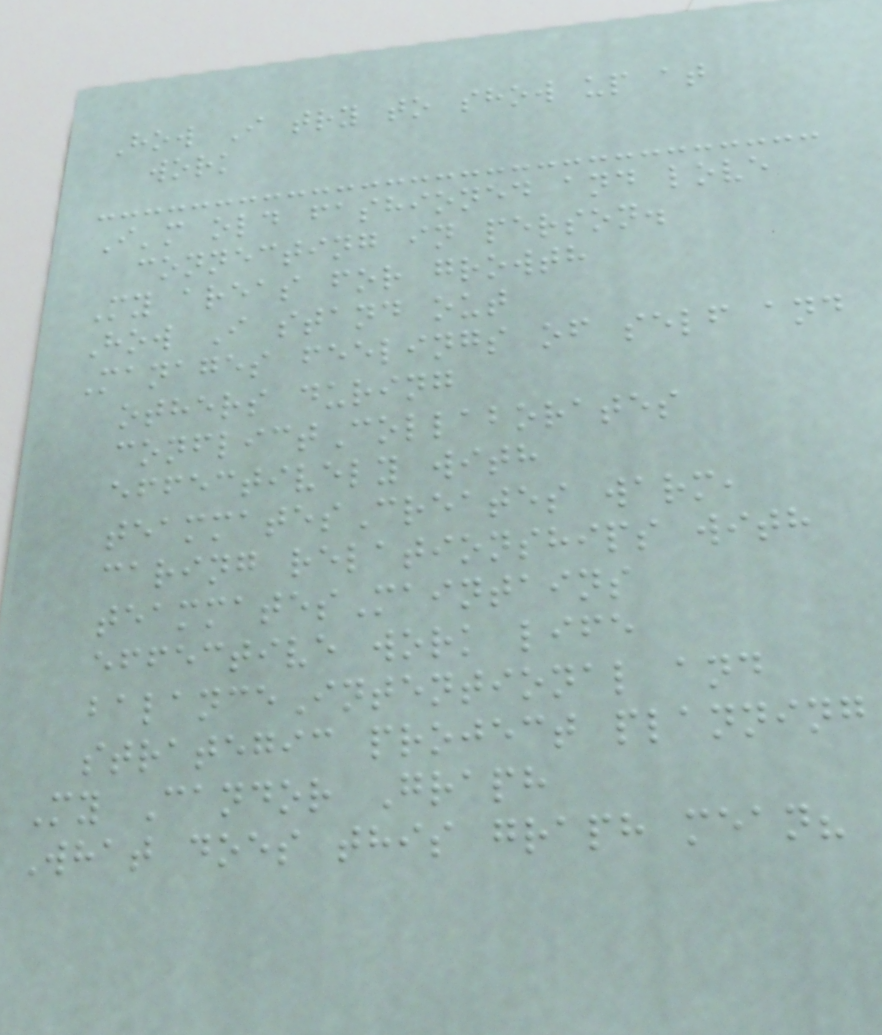How I try to show up at
work
I'm old fashioned and love
connecting in person.
My areas for growth
How I stand out
Manages feelings of self and
others during
conflictCollaborates
effectively with
teammatesCreates warm,
caring relationships with
teammatesMaintains
effective work life
balanceIntentional and
strategic project planning
My Candor Graph
What does this graph mean?
